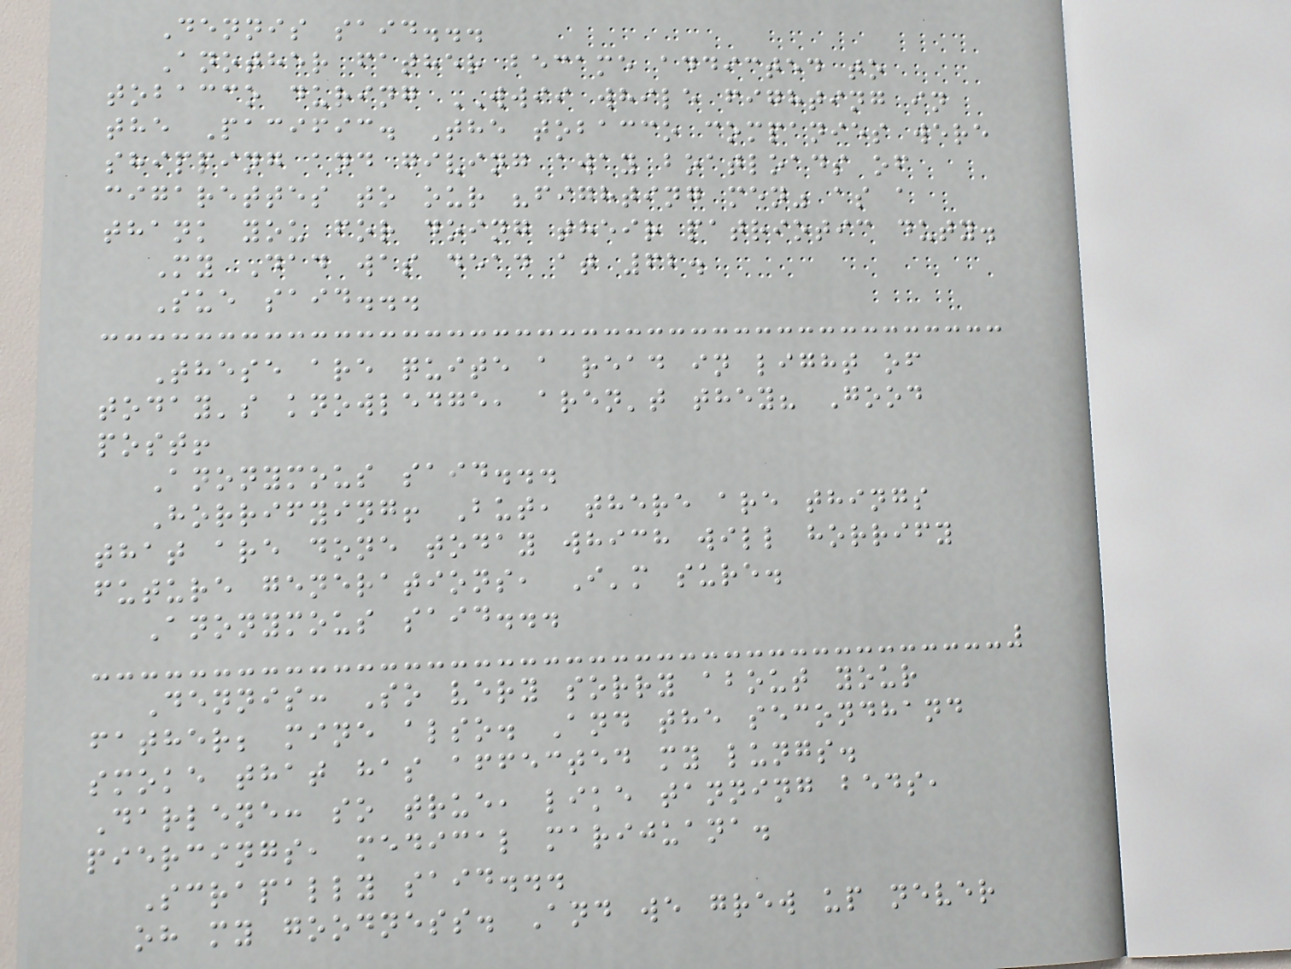Dennis said...
Another father became addicted to
tobacco during WWII while fighting in
the Pacific. The tobacco companies were
shipping and giving away boatloads of
cigarettes to our "fighting men" as a
thank you for doing their patriotic duty.
My Dad was dead at 62.
Sue said...
These are quite a read in light of
today's knowledge, aren't they? Good
post!
Anonymous said...
Horrifying! But, there are things
that are done today which will horrify
future generations, I'm sure.
Anonymous said...
Dennis: So very sorry about your
father; mine also. And the secondhand
smoke that has affected my lungs.
Darlene: so true, like tanning beds,
piercings, medical marijuana.
Scrapally said...
oh my goodness. And we grew up never
